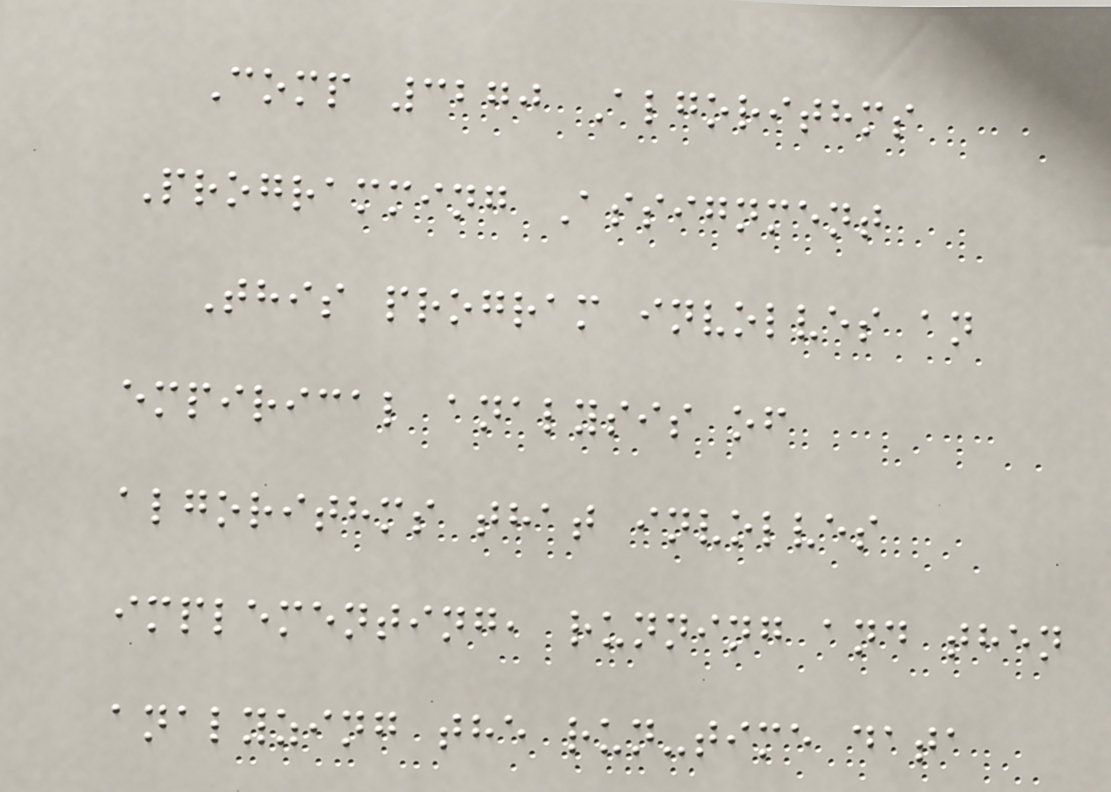Comp 3270 Algorithms
Programming Assignment
This program involves an
empirical analysis of
algorithms that involves
implementing, running and then
analyzing the run-time data
